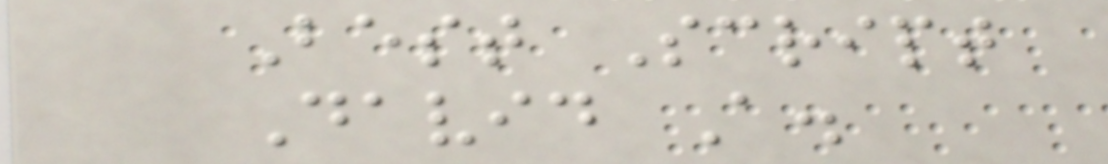Best Script
David A.
